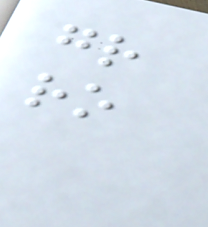gr
ro
